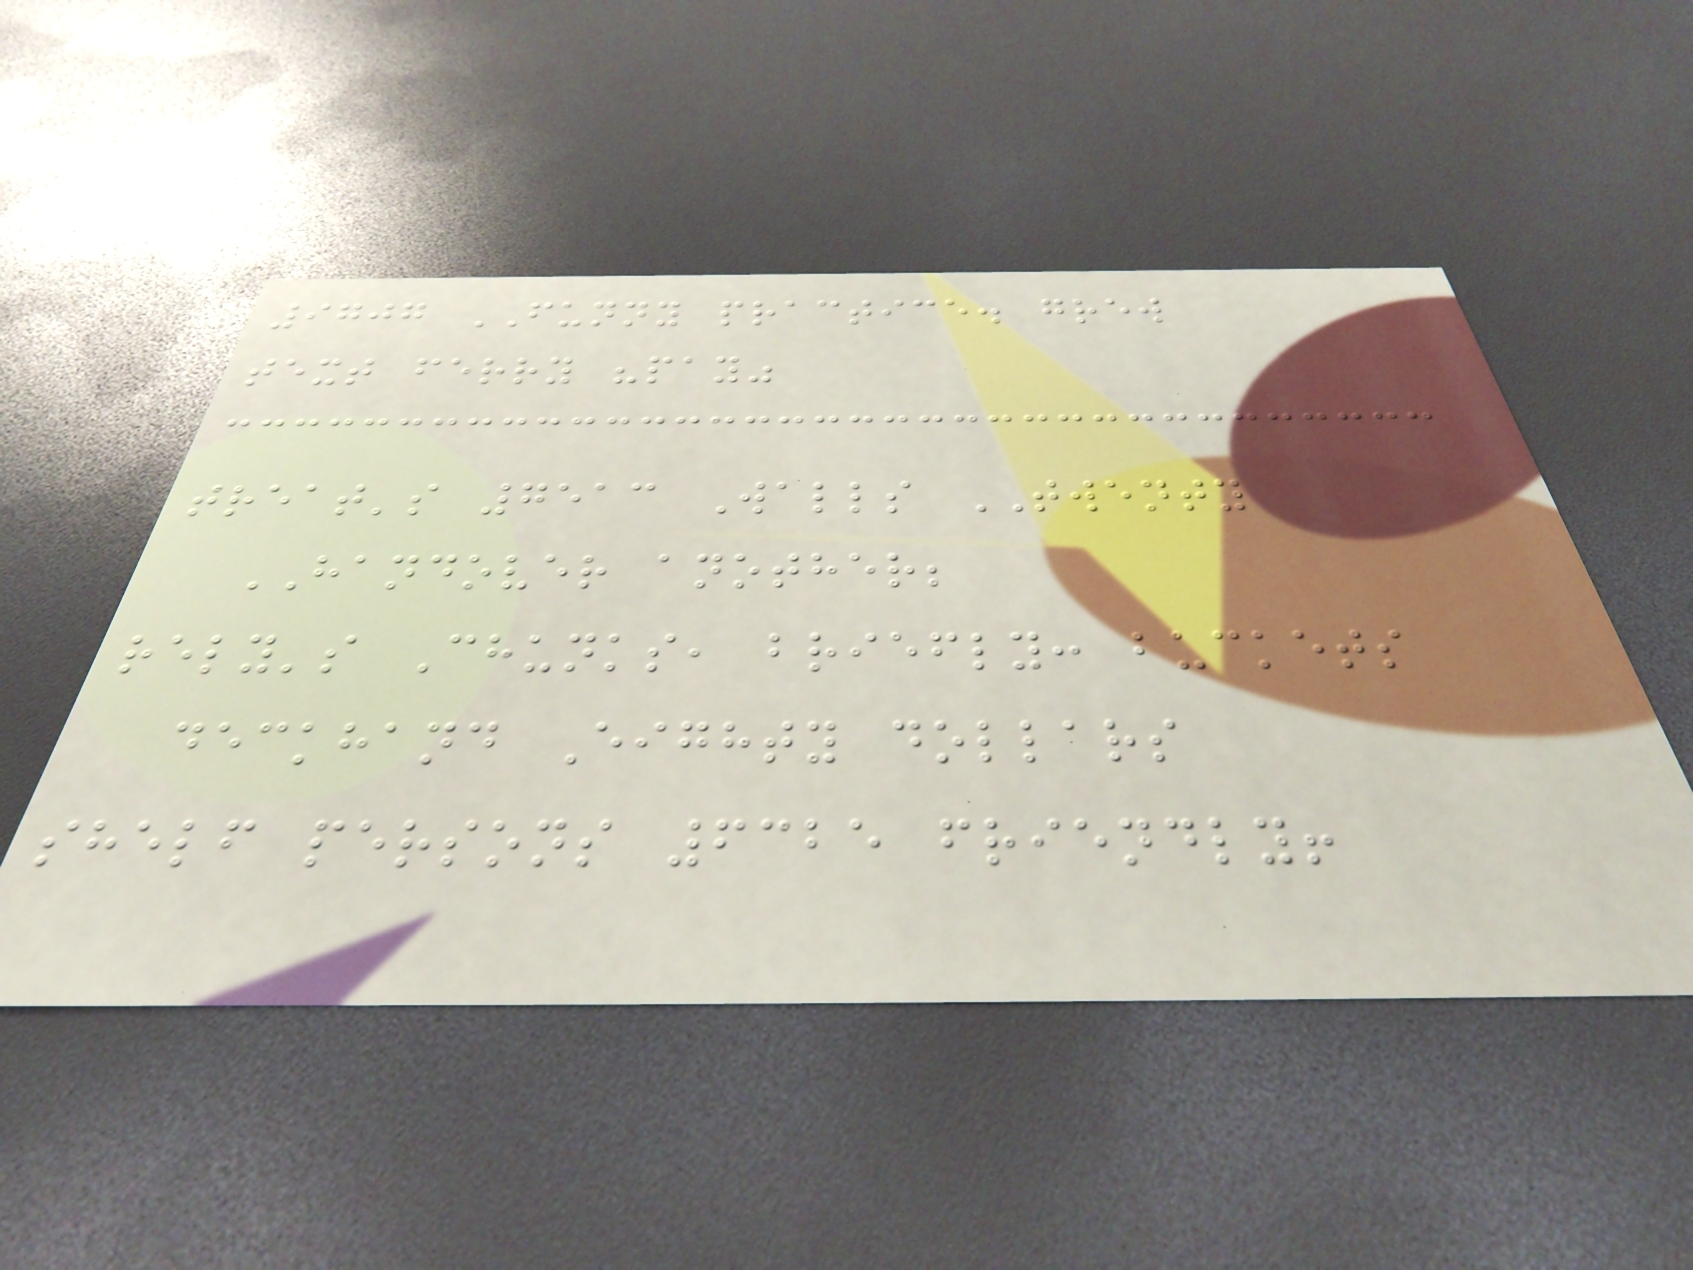9707 FUNNY practice. grew
text ferry "pay"
treat's 7513 Walls TWENTY
HANDOVER another;
rely's Chunks, briefly: buckets
deckhand Eighty dollars
shelf persons 6325 friendly!
